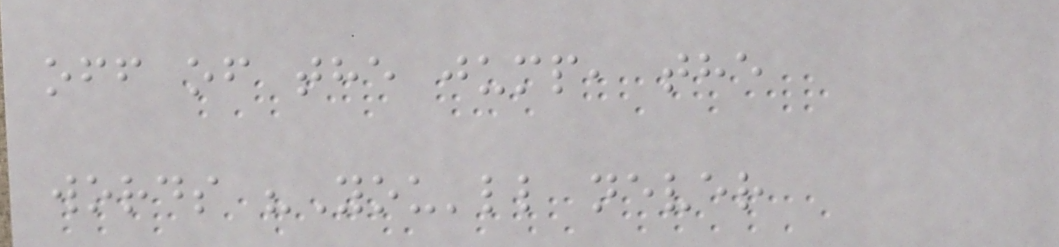off of the jump, the
words "You'll never
